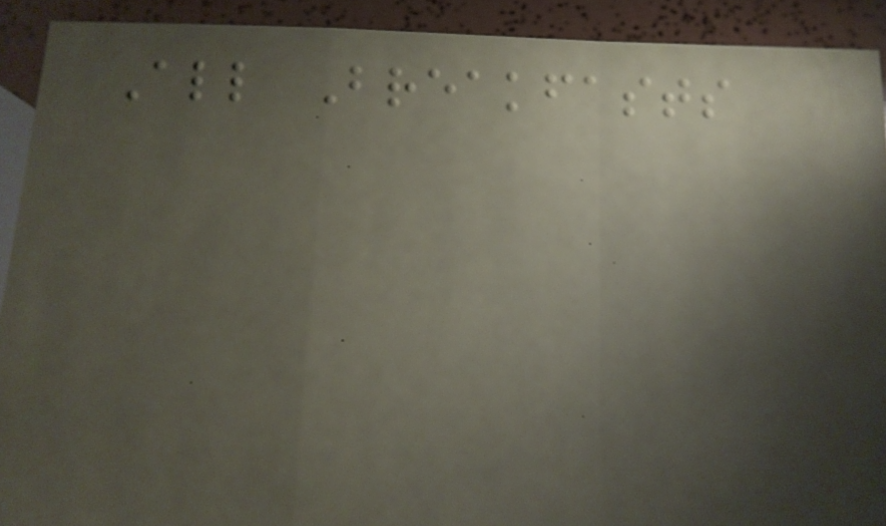All Breakfasts
